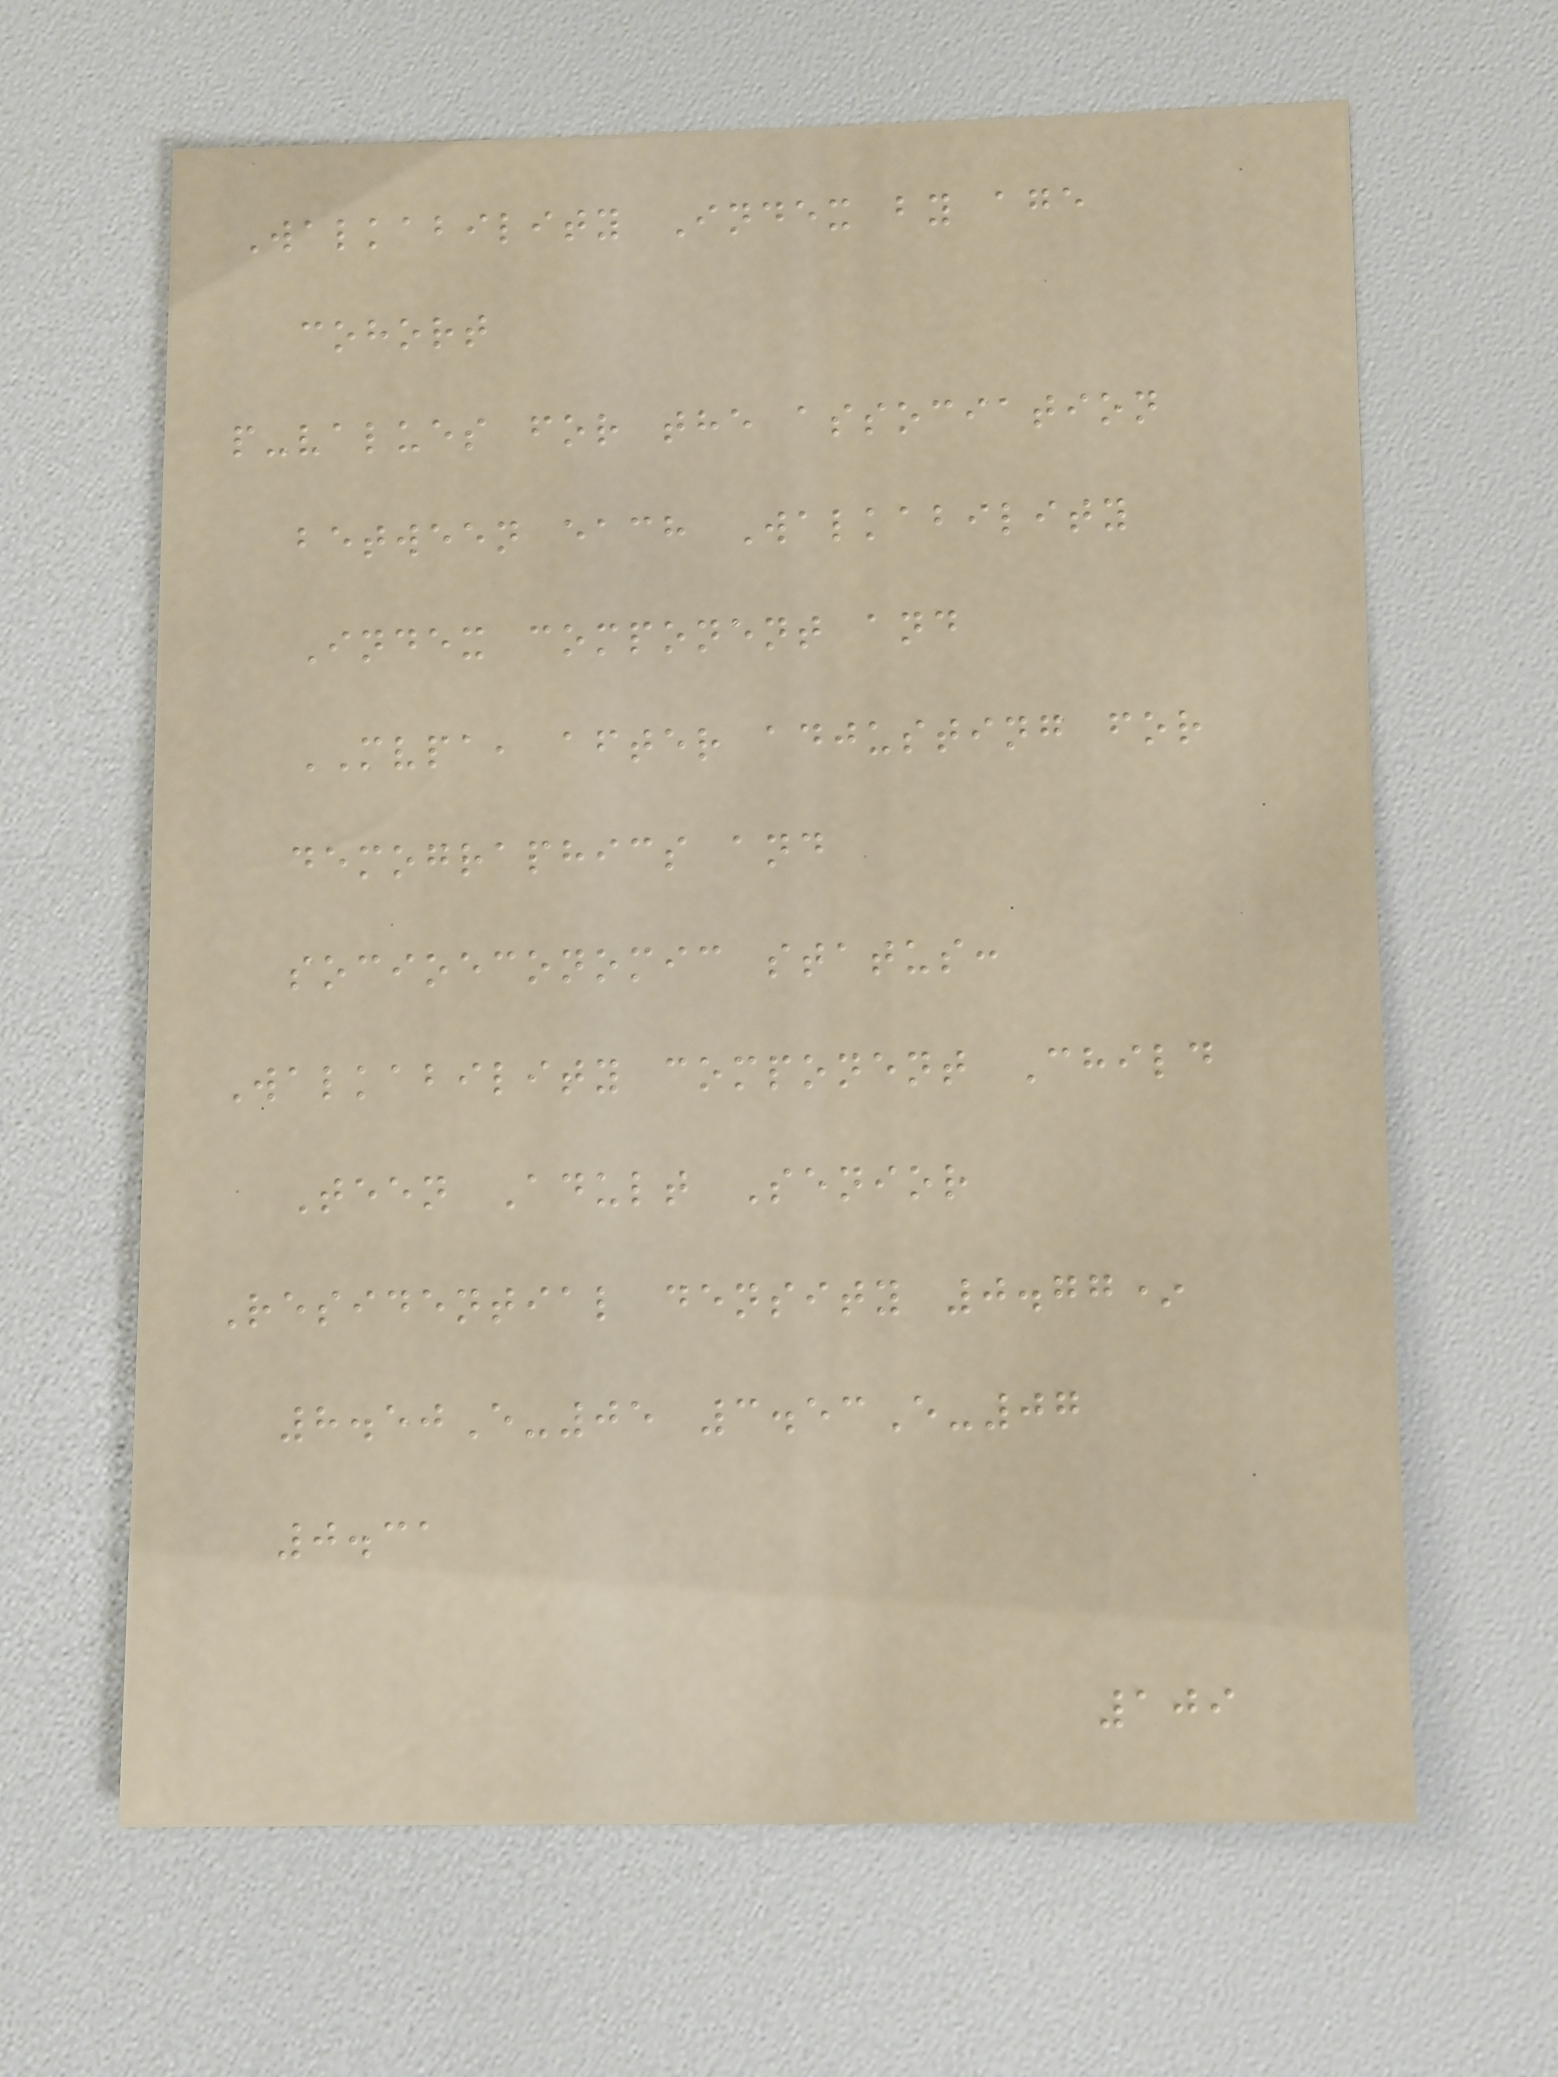Walkability Index by age
cohort
p-values for the association
between each Walkability
Index component and
MVPA, after adjusting for
demographics and
socioeconomic status:
Walkability component Child
Teen Adult Senior
Residential density 0.77*
8.50E-05 3.53E-07
0.31
109
